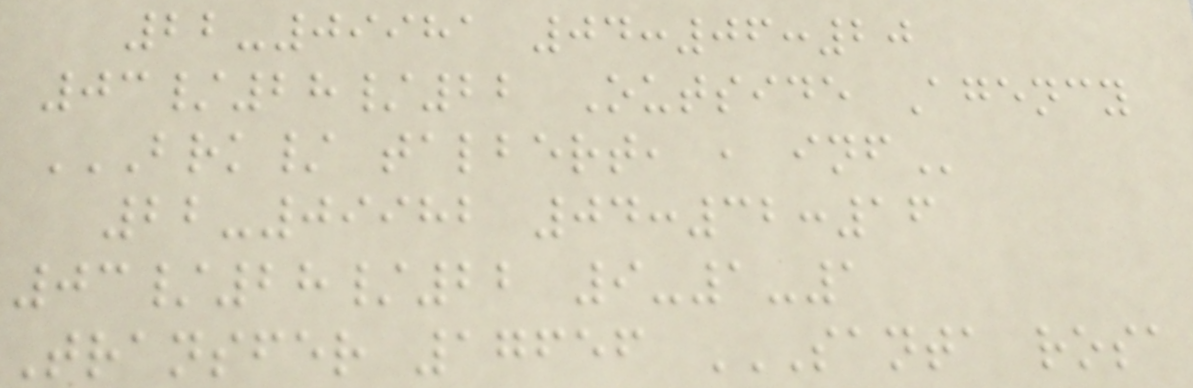22-09981 04:06:20
03/28/22 Outside Agency
BRK/ TALBERT, , INF
22-09982 04:32:16
03/28/22 9-1-1
Transfer 17656 SANTA ROSA
